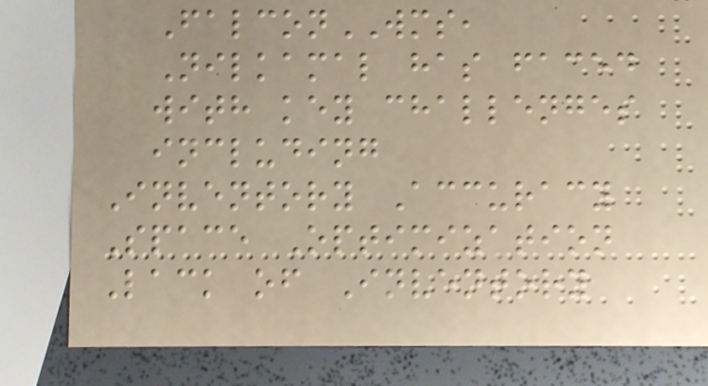FalconWMS,
Nilkamal has faced
with key challenges
including
Inventory Accuracy
Space Optimization
Lack of Inventory
